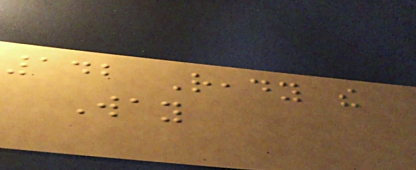142 Ready the
Way
